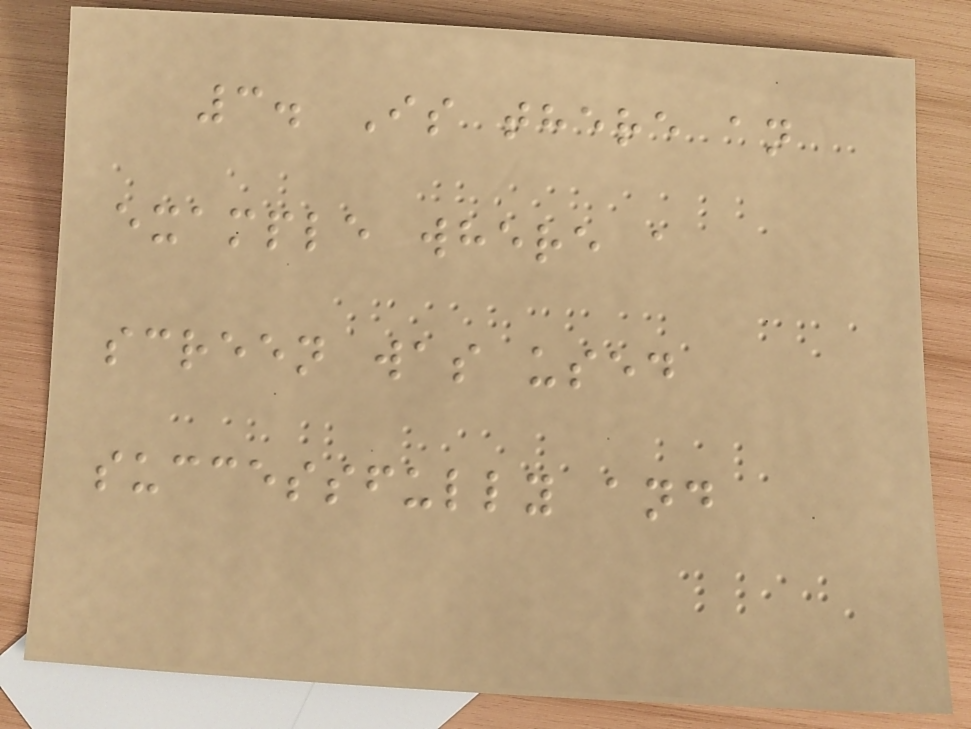3. Is there an
example where a
screen was used
successfully and
